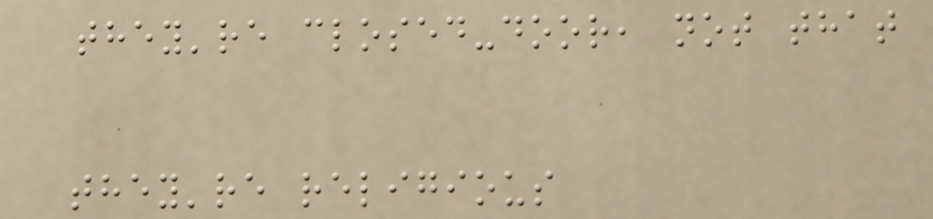they're closed-door, not that
they're religious
